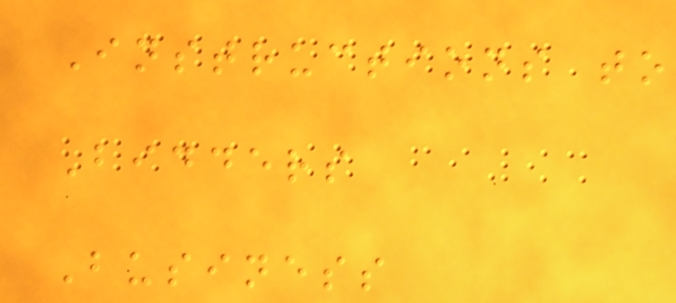Instructions to
Bidders
Business
